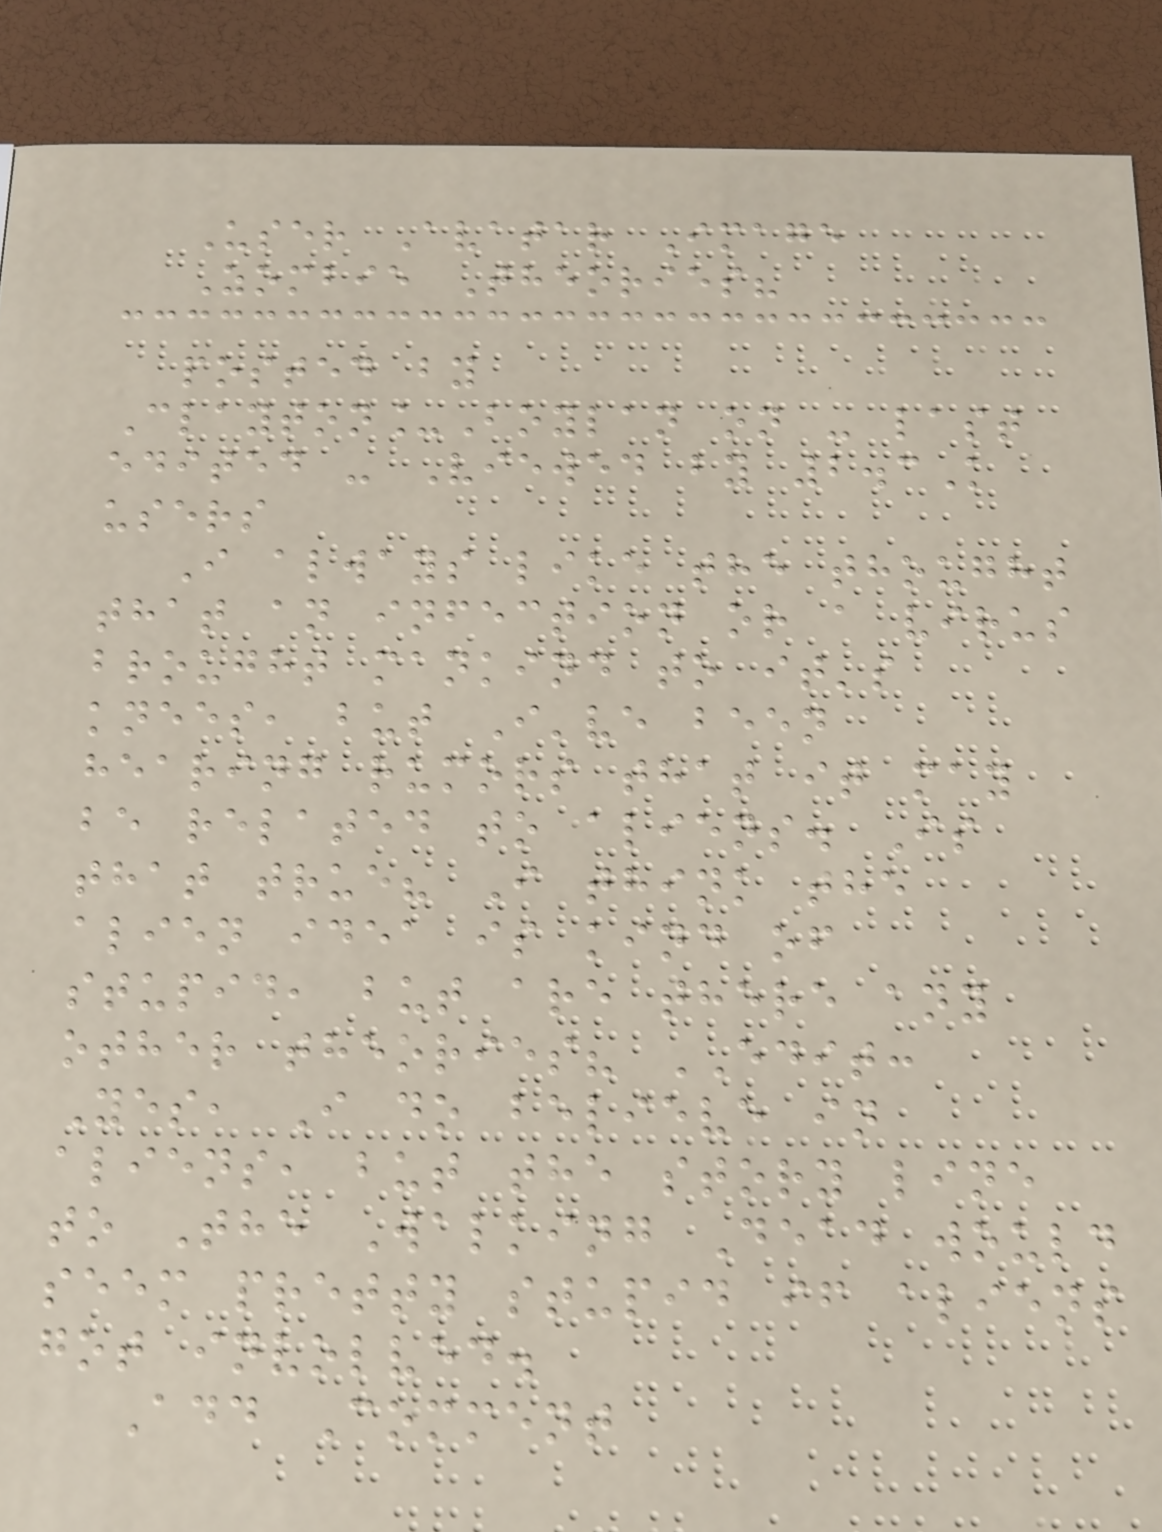User Avatar Image
Zombie Theories?
posted by
Clayton_Boylan on - last
edited - Viewed by 2.3K
users
I always like the thought
that an infection or a virus
brought mankind to it's
knees, but I've been
hearing rumors that it may
be related to aliens. Is
that true? I think the
alien idea is kind of
stupid, but are there any
other theories? EDIT:
Yes, I do believe in
aliens, but the story line
to The Walking Dead would
seem pretty stupid if aliens
got involved.
Add Comment
